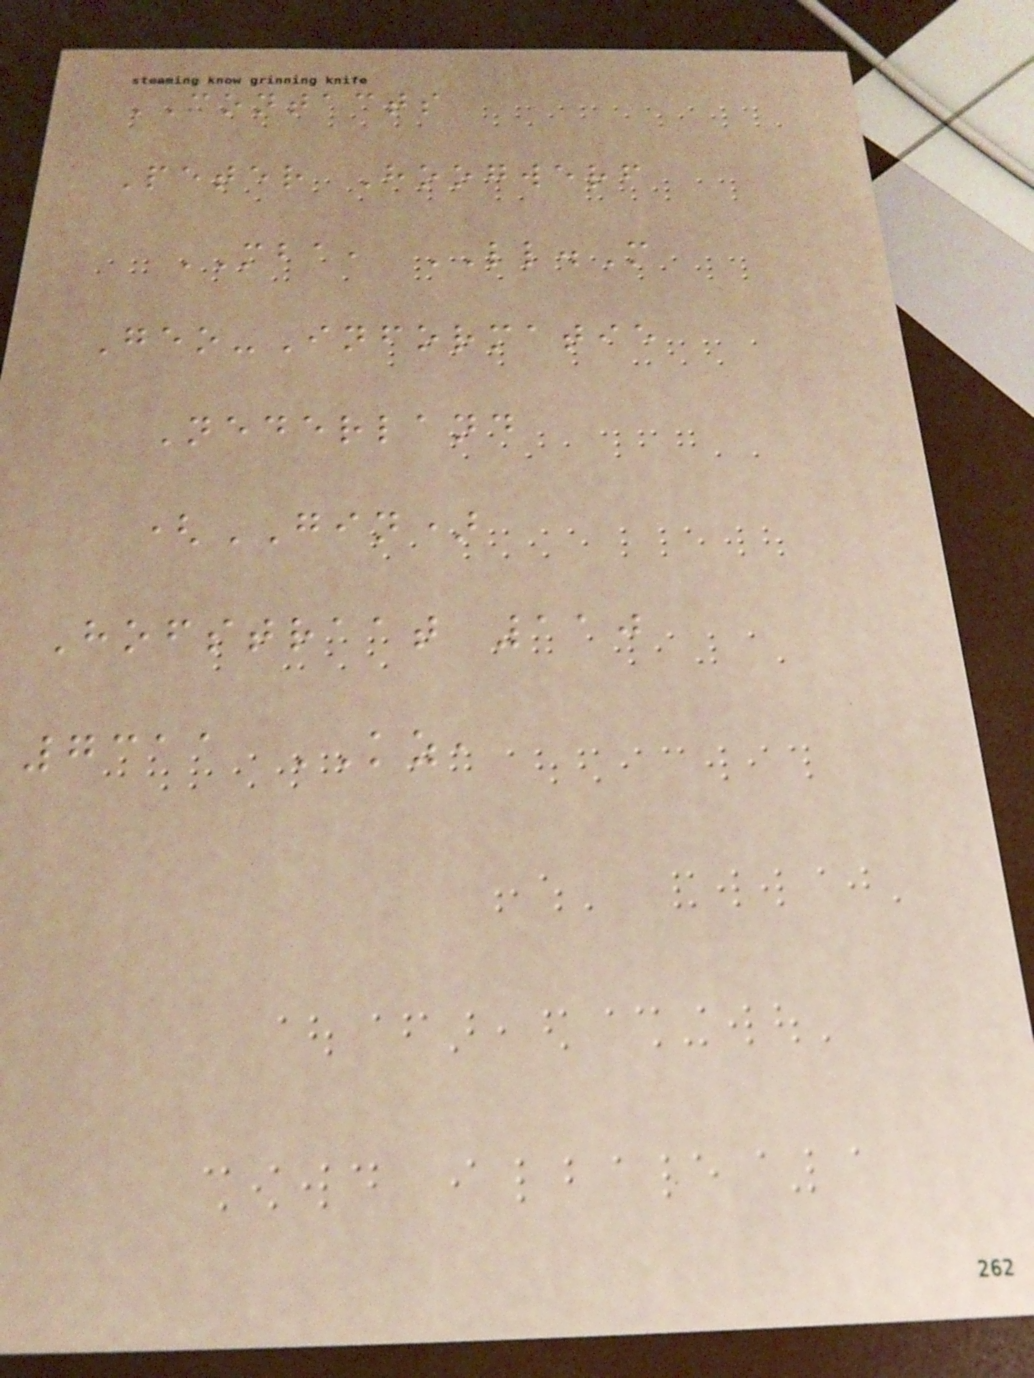CONTACTS
Peter Hoogwerf
MBA, LL.M
Geo-Informatie
Nederland
(GIN)
Hofstraat 110
7311 KZ,
